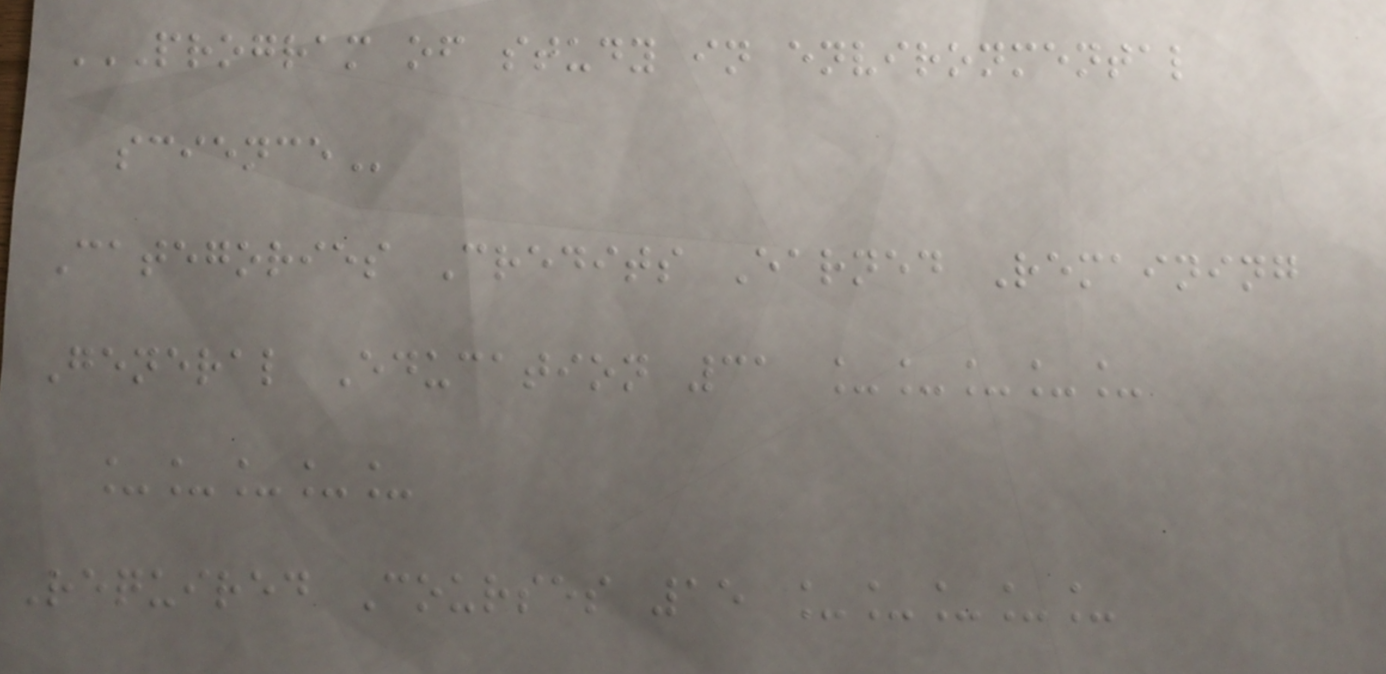PROGRAM OF STUDY IN ENVIRONMENTAL
SCIENCE
Categories Credits Earned Remaining
General Education 31 _____
_____
Required Courses 15 _____
